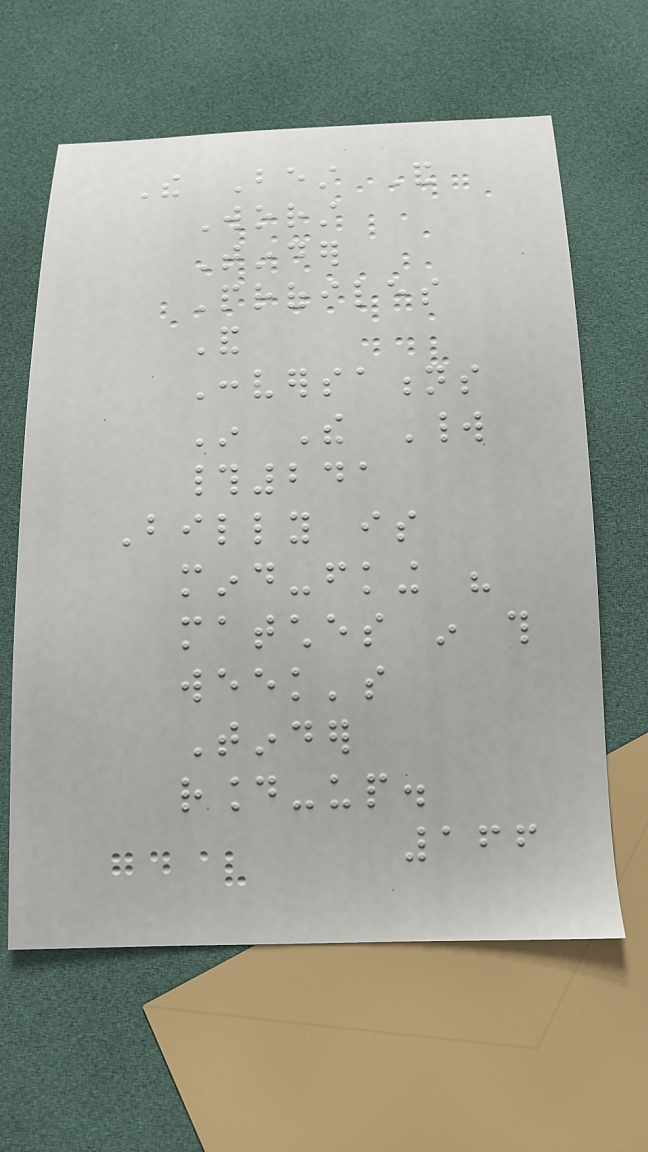The Best And
Worst
Tinder
Profiles
And
Conversations
In The World
#241
Billy is
mind-fking his
matches in this
week's
Tinder
round-up.
166
